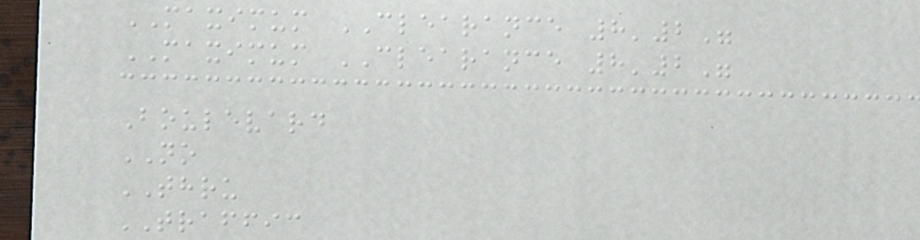MAXIMUM CLEARANCE 8'2"
MAXIMUM CLEARANCE 8'2"
Boulevard
NO
THRU
TRAFFIC
